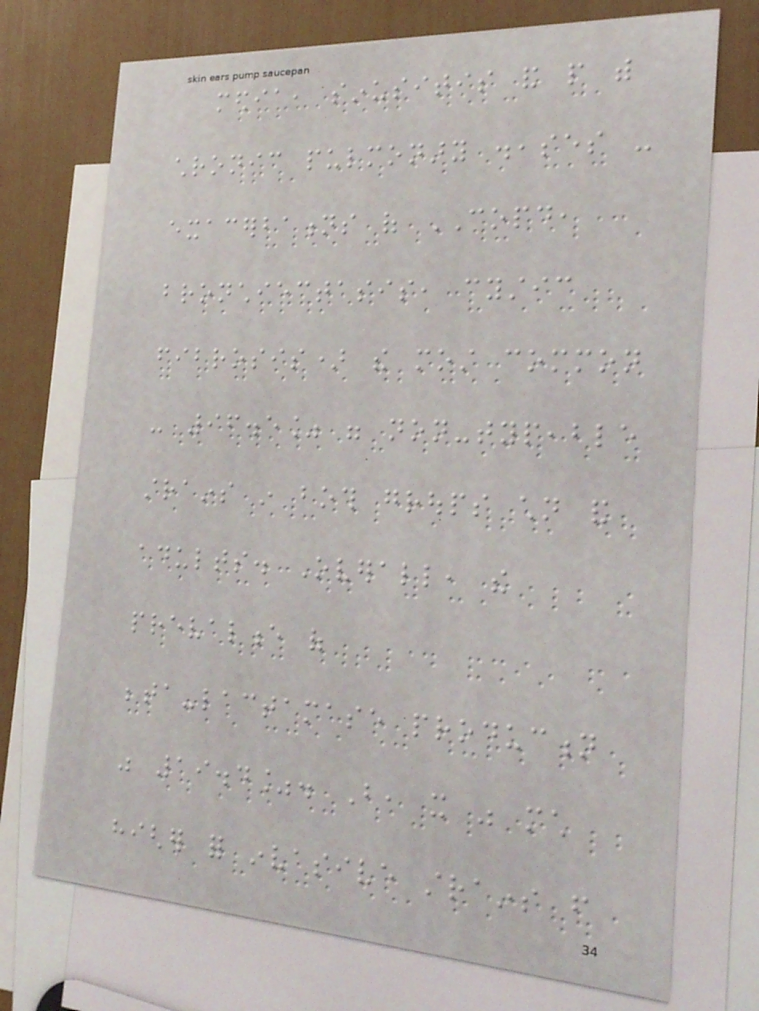media, sinusitis and people with
chronic pulmonary diseases -
exacerbations of COPD,
bronchiectasis, cystic
fibrosis) the most common
- 96.5% were non-typeable
strains in both groups children and
adults. Overall, the
prevalence of
beta-lactamase production
was 19.4%. But, it was much
higher for invasive strains from
